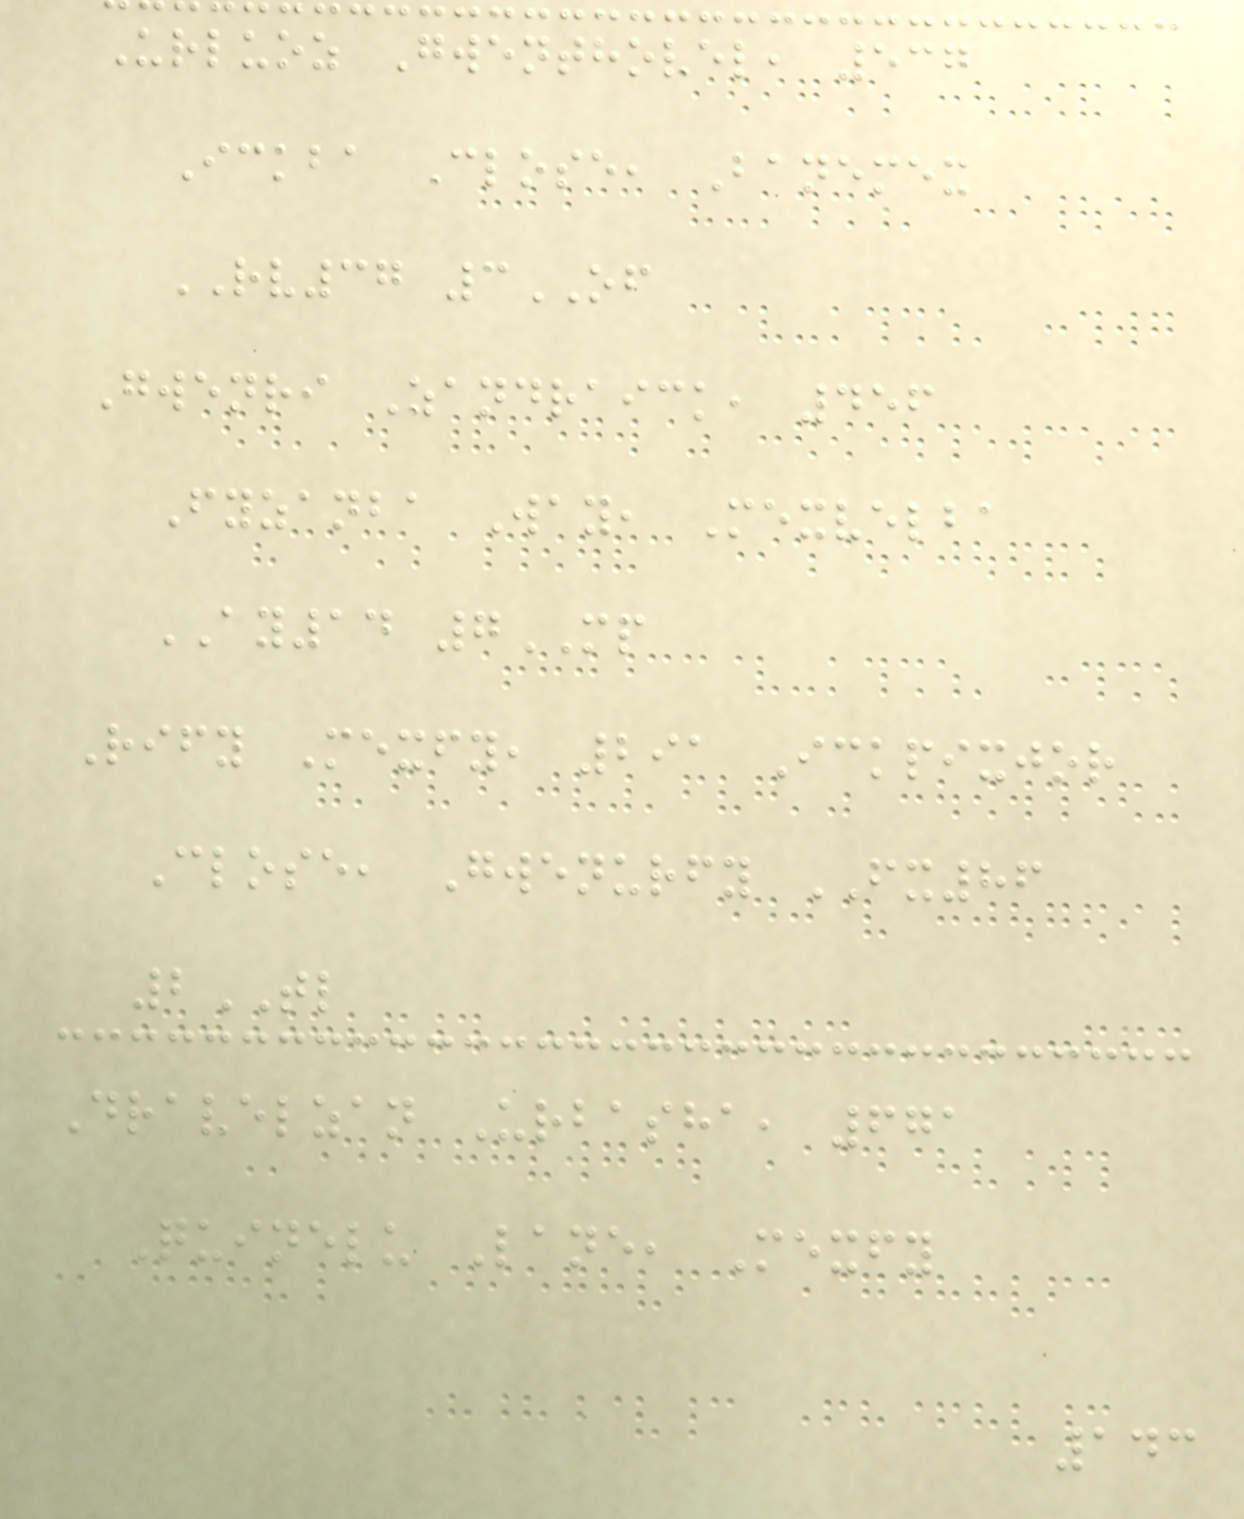Urluoz Gwenthovel, 537
Ickba Close, Banemex
RV37 3OF
Gwenri Zandraick, 456
Fyzanba Way, Mexvelba
AY14 7MP
Rify Mexfy, 291 Ickpixjor
Close, Gwenurfy FX86
2TL
Dravelzan Urbasha, 671
Quinelu Lane, Mexfy
143
